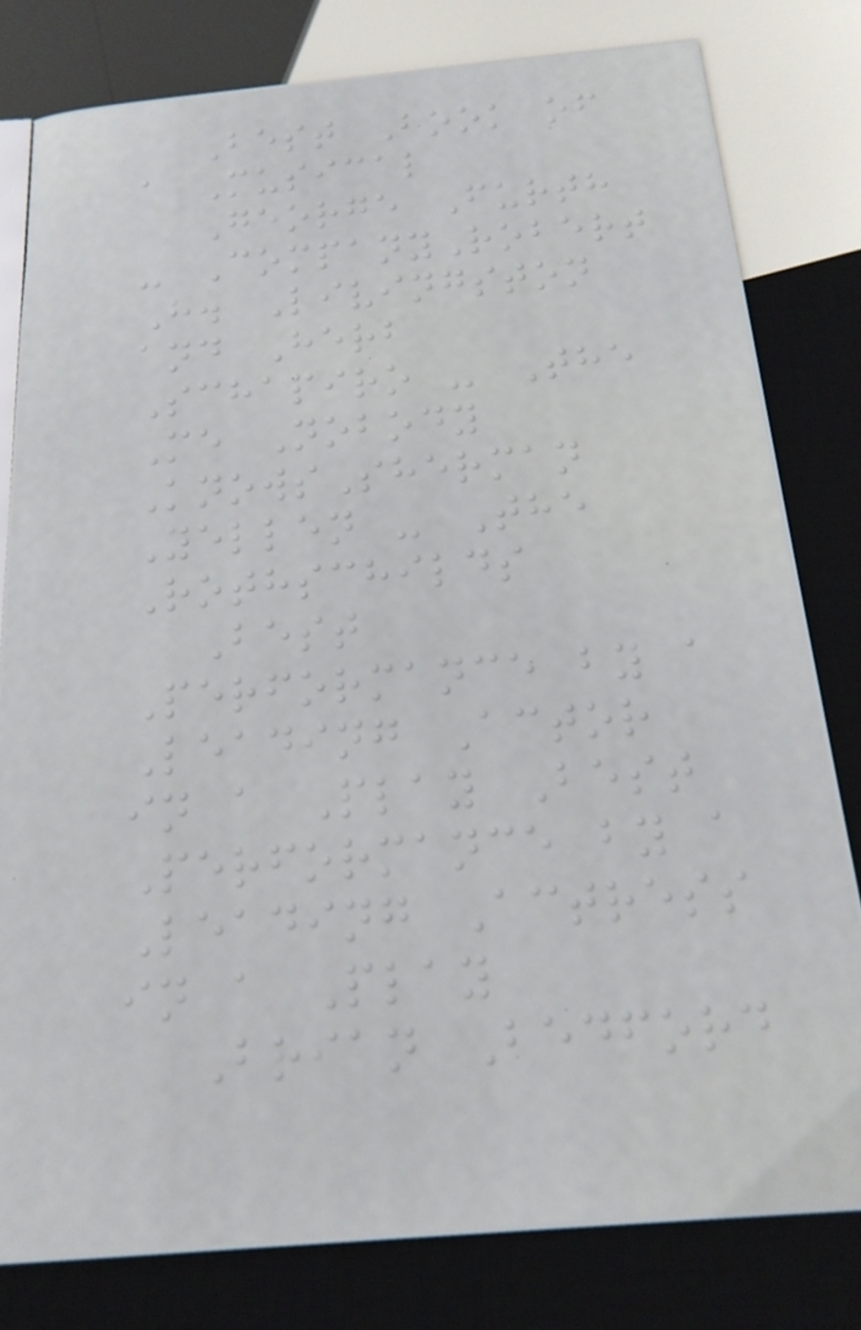Best Book of
a Musical
George Furth
- CompanyRobert
H. Livingston
and Herb
Schapiro - The
Me Nobody
KnowsSherman
Yellen - The
Rothschilds
Best
Performance by a
Leading Actor
in a Play Best
Performance by a
Leading Actress
in a Play
Brian Bedford
